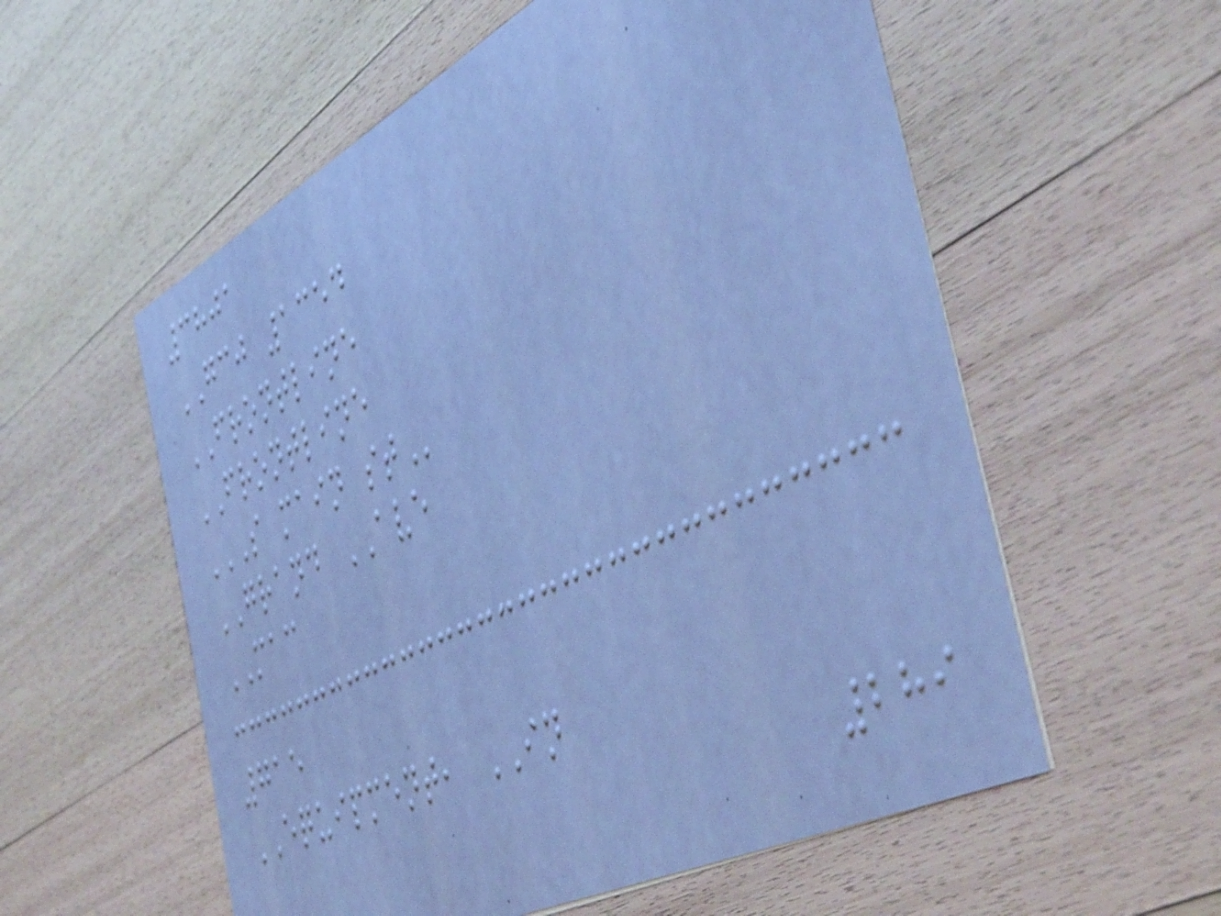3801
GCJ 1354
FRONTLINE
FRONTLINE
S MAIN ST
GRAND AVE
MAC
715
EQUIPMENT, IN
289
